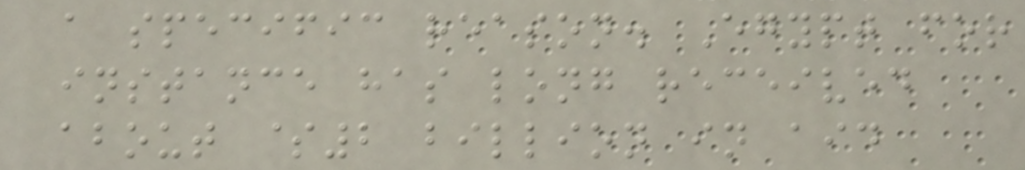a specific reason. Egypt for
instance has long received
about $2 billion in aid
